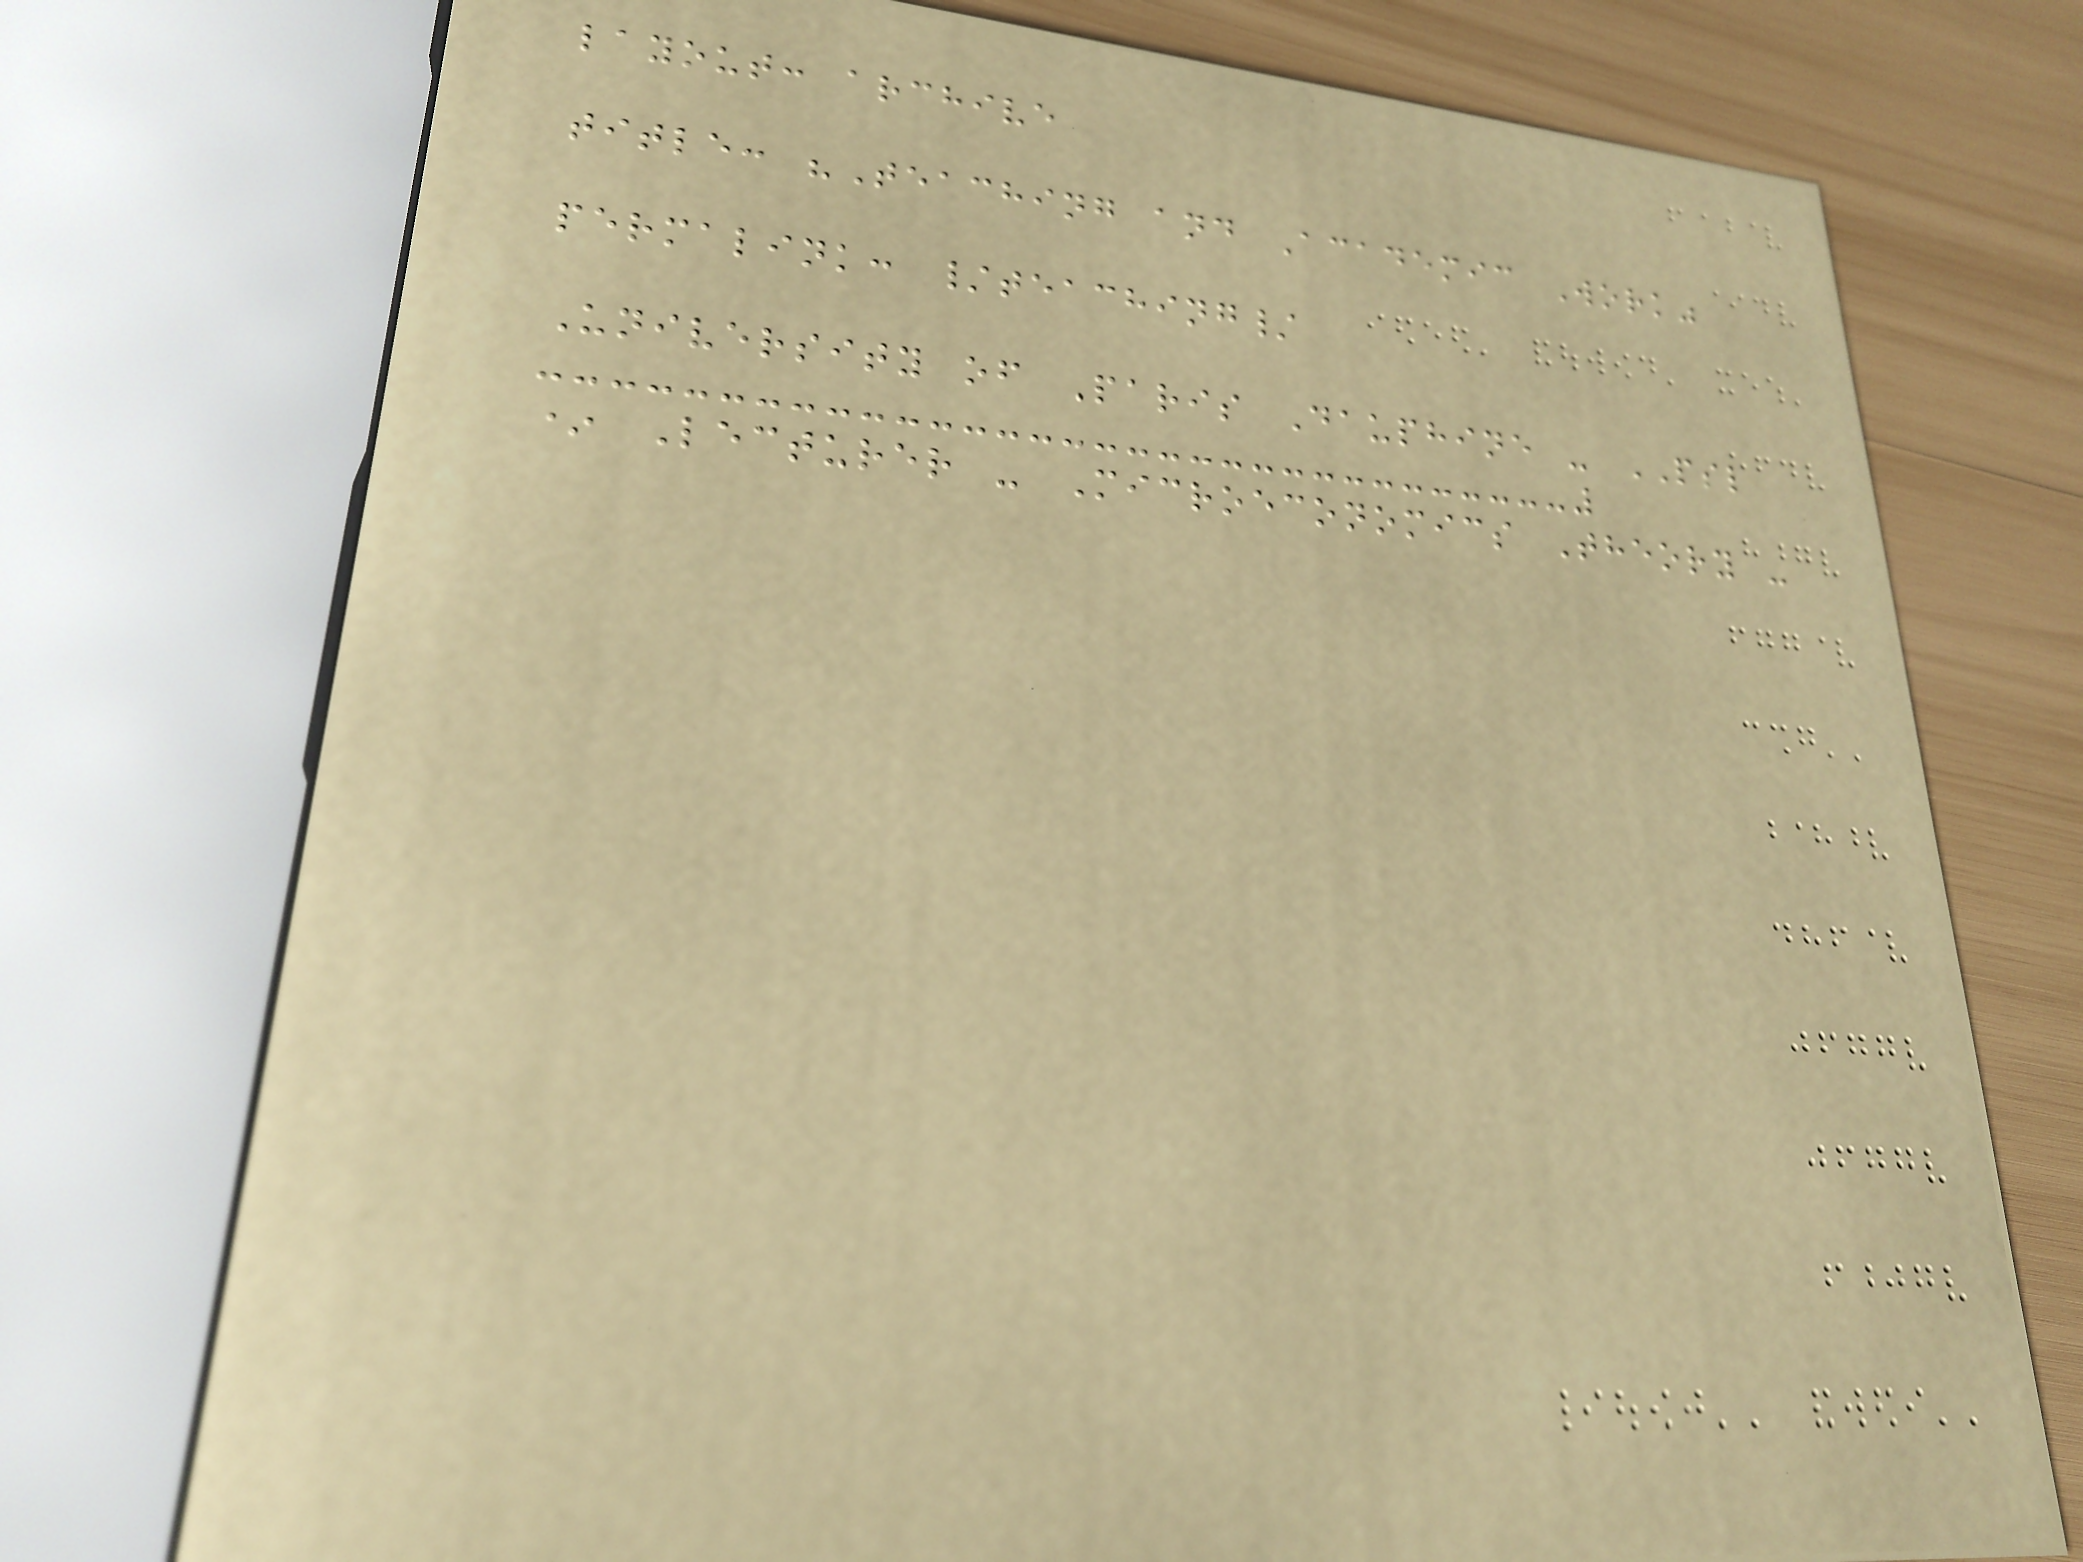layout: archive
title: "Teaching and Academic Work"
permalink: /teaching/
University of Paris Dauphine - PSL
* Lecturer - Microeconomics Theory -
